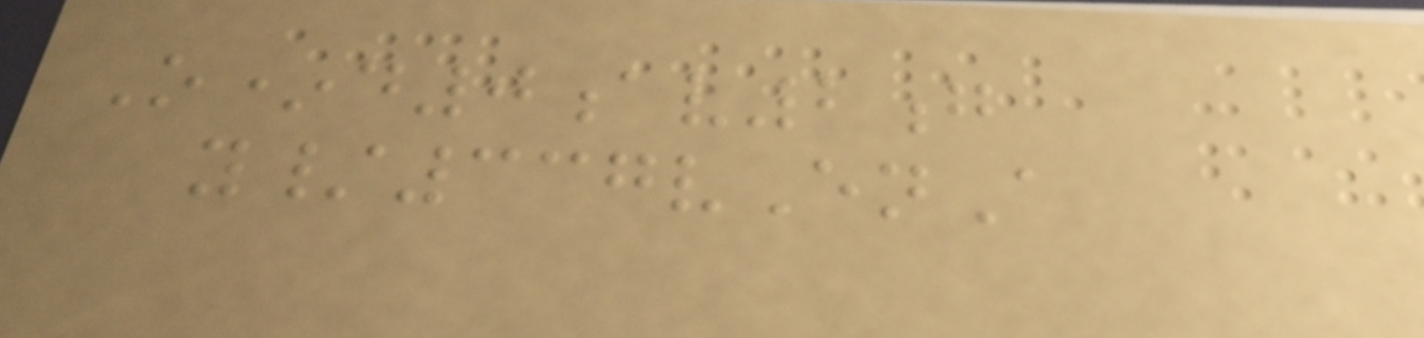O*d0av2g
y/337vEnA
